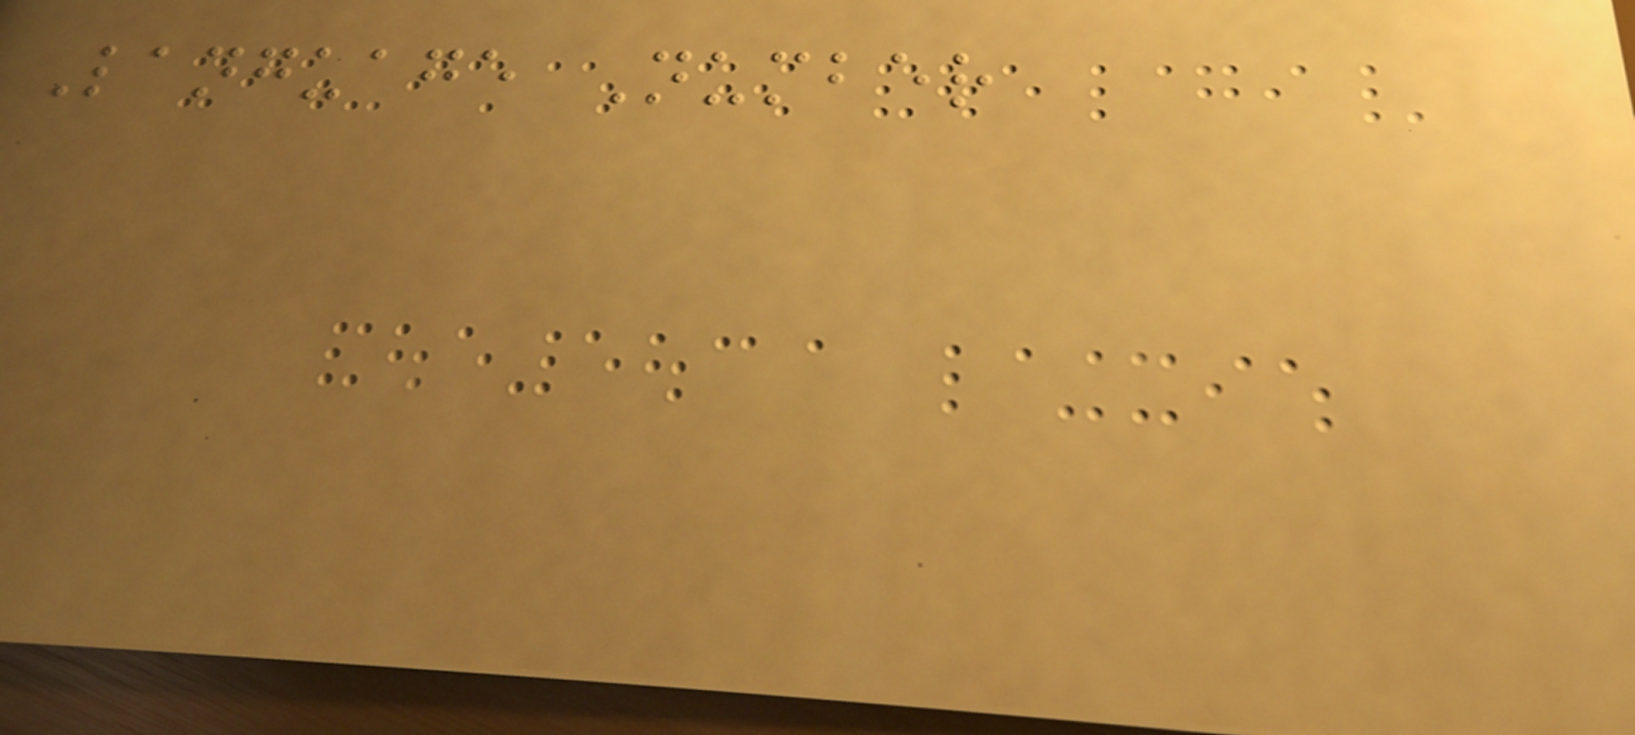Language Number
